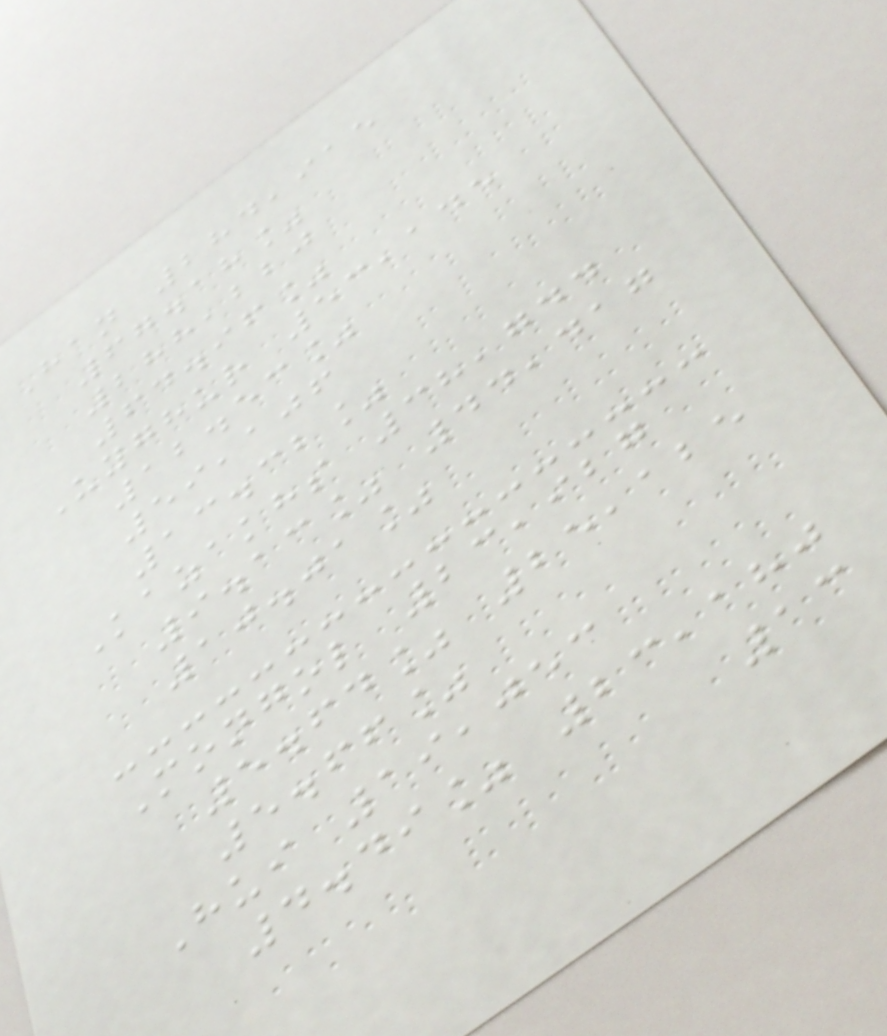Han 284,915
67.18%
288,220
64.96%
Uyghur 53,145
12.53%
59,106
13.32%
Kazakhs 38,744
9.13% 44,417
10.01%
Mongol 23,927
5.64% 25,125
5.66%
Hui 19,053
4.49% 23,180
13
